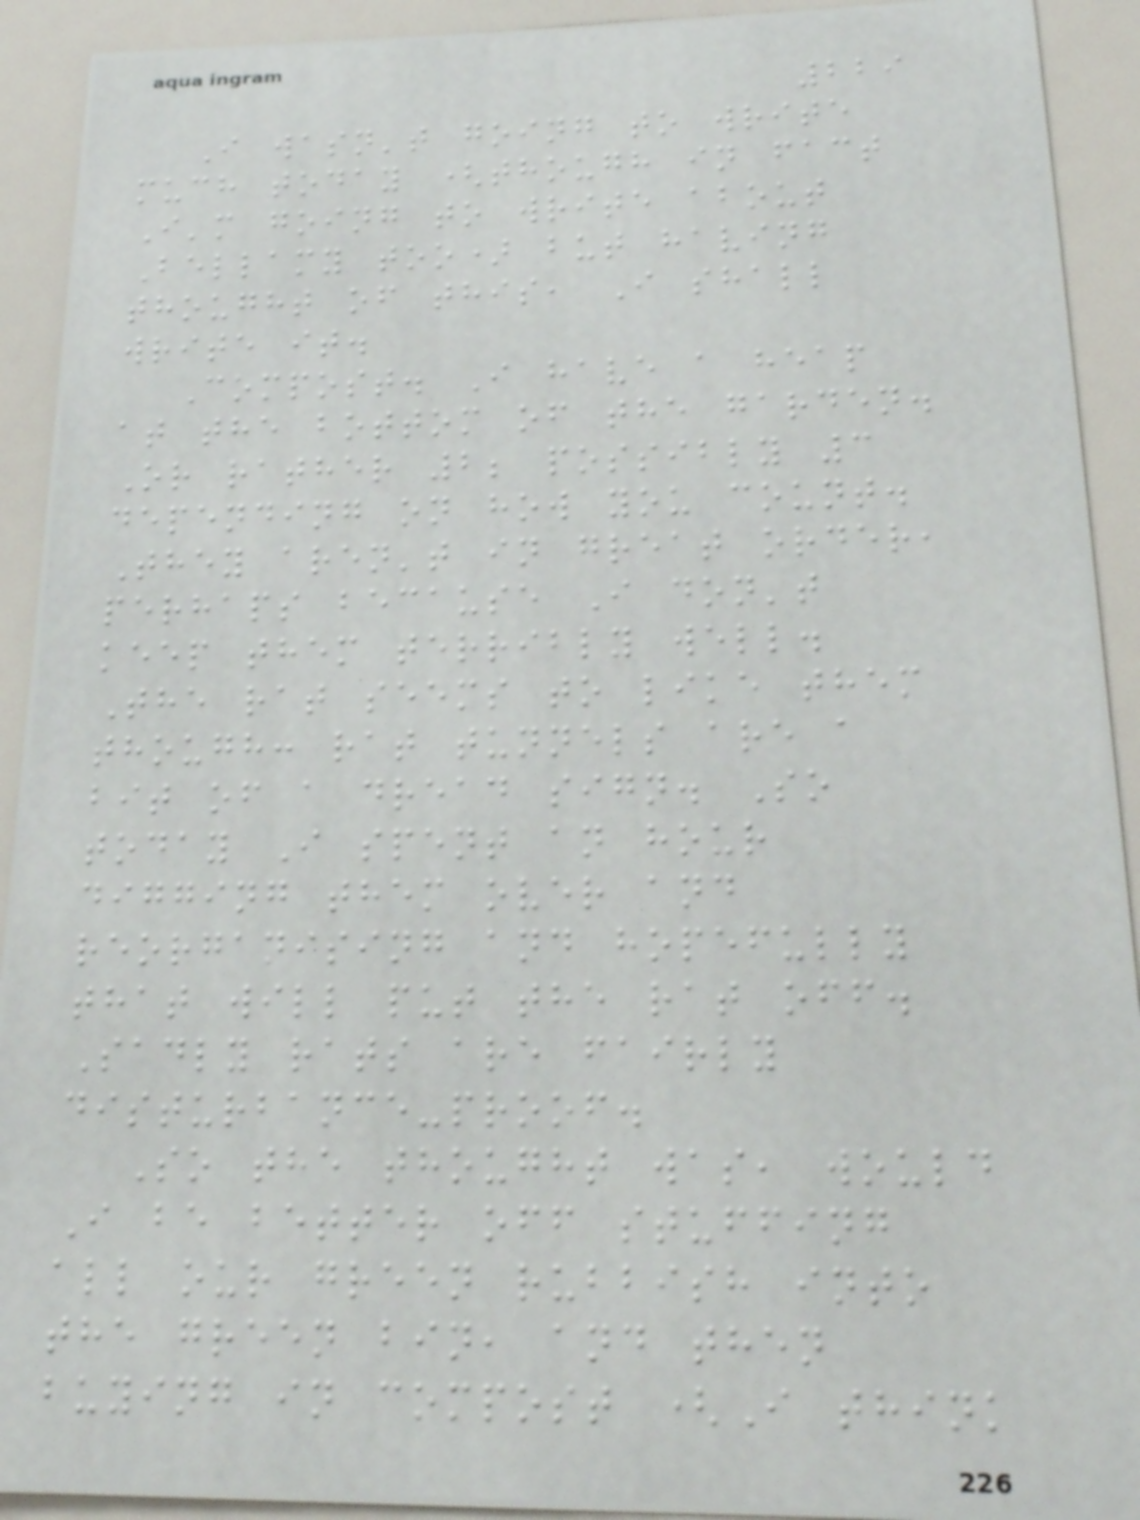229
I wasn't going to write
much today (though in fact
I'm going to write about
Bellamy too) but having
thought of this, I shall
write it.
Compost. I have a heap
at the bottom of the garden.
Or rather 2; possibly 3
depending on how you count.
They aren't in great order,
perhaps because I don't
keep them terribly well.
The rat seems to like them
though: rat tunnels are a
bit of a dread sign. So
today I spent an hour
digging them over and
reorganising and hopefully
that will put the rat off.
Sadly rats are fairly
disturbance-proof.
So the thought was, would
I be better off stuffing
all our green rubbish into
the green bin, and then
buying in compost (I think
